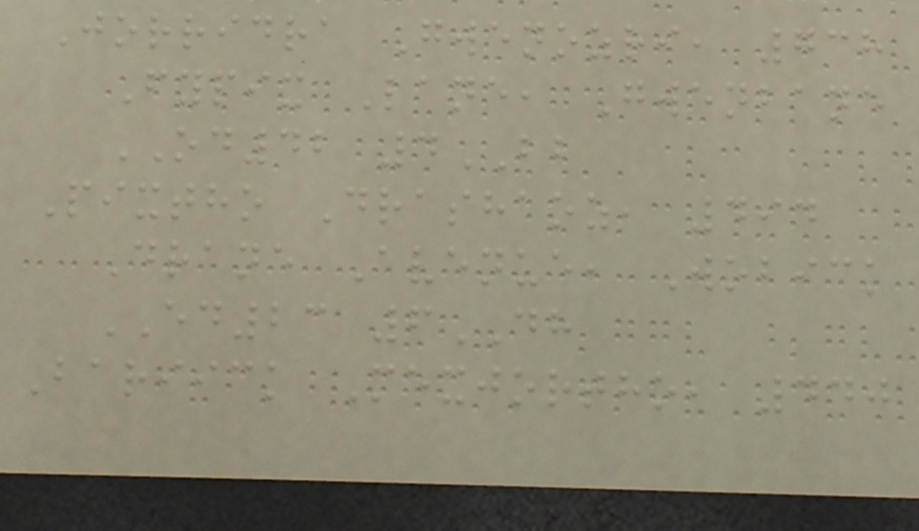Jorridra Gwenozri, 738
Fypix Lane, Gwenbane
OD42 4BB
Pixtho Drashaoz, 494
Drane Avenue, Wobick
ED23 6DH
Bariick Mexjortho, 440
